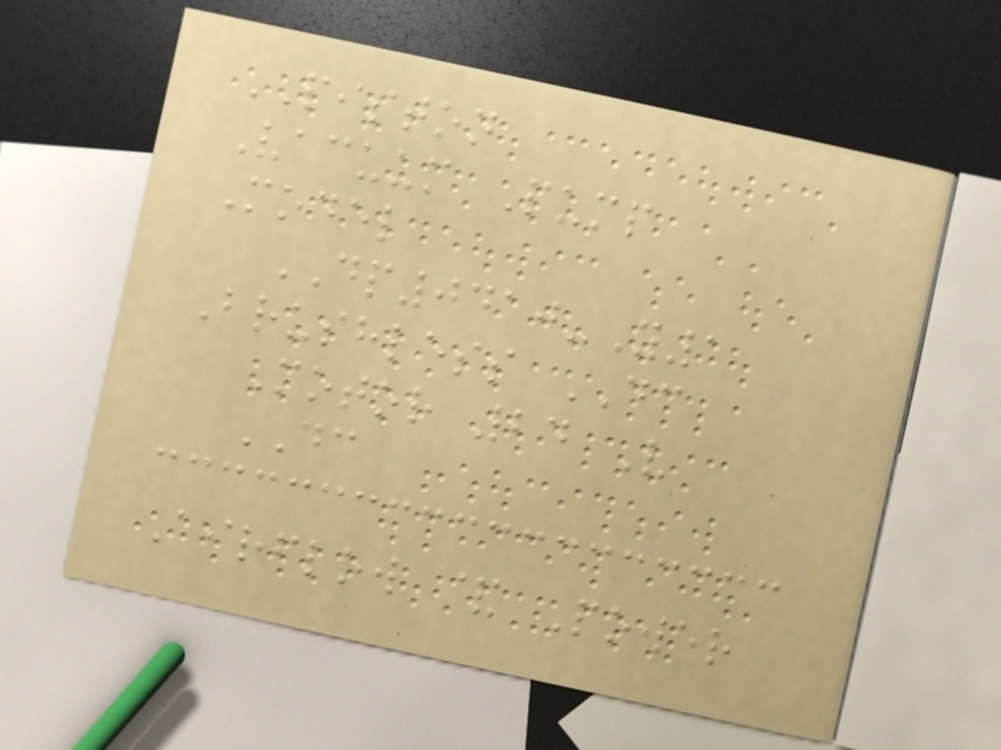PISTON
Vacuum Pump
Model
DP0410-Y1
Brushless DC
Motor 24 V
DC
Airflow & Power
